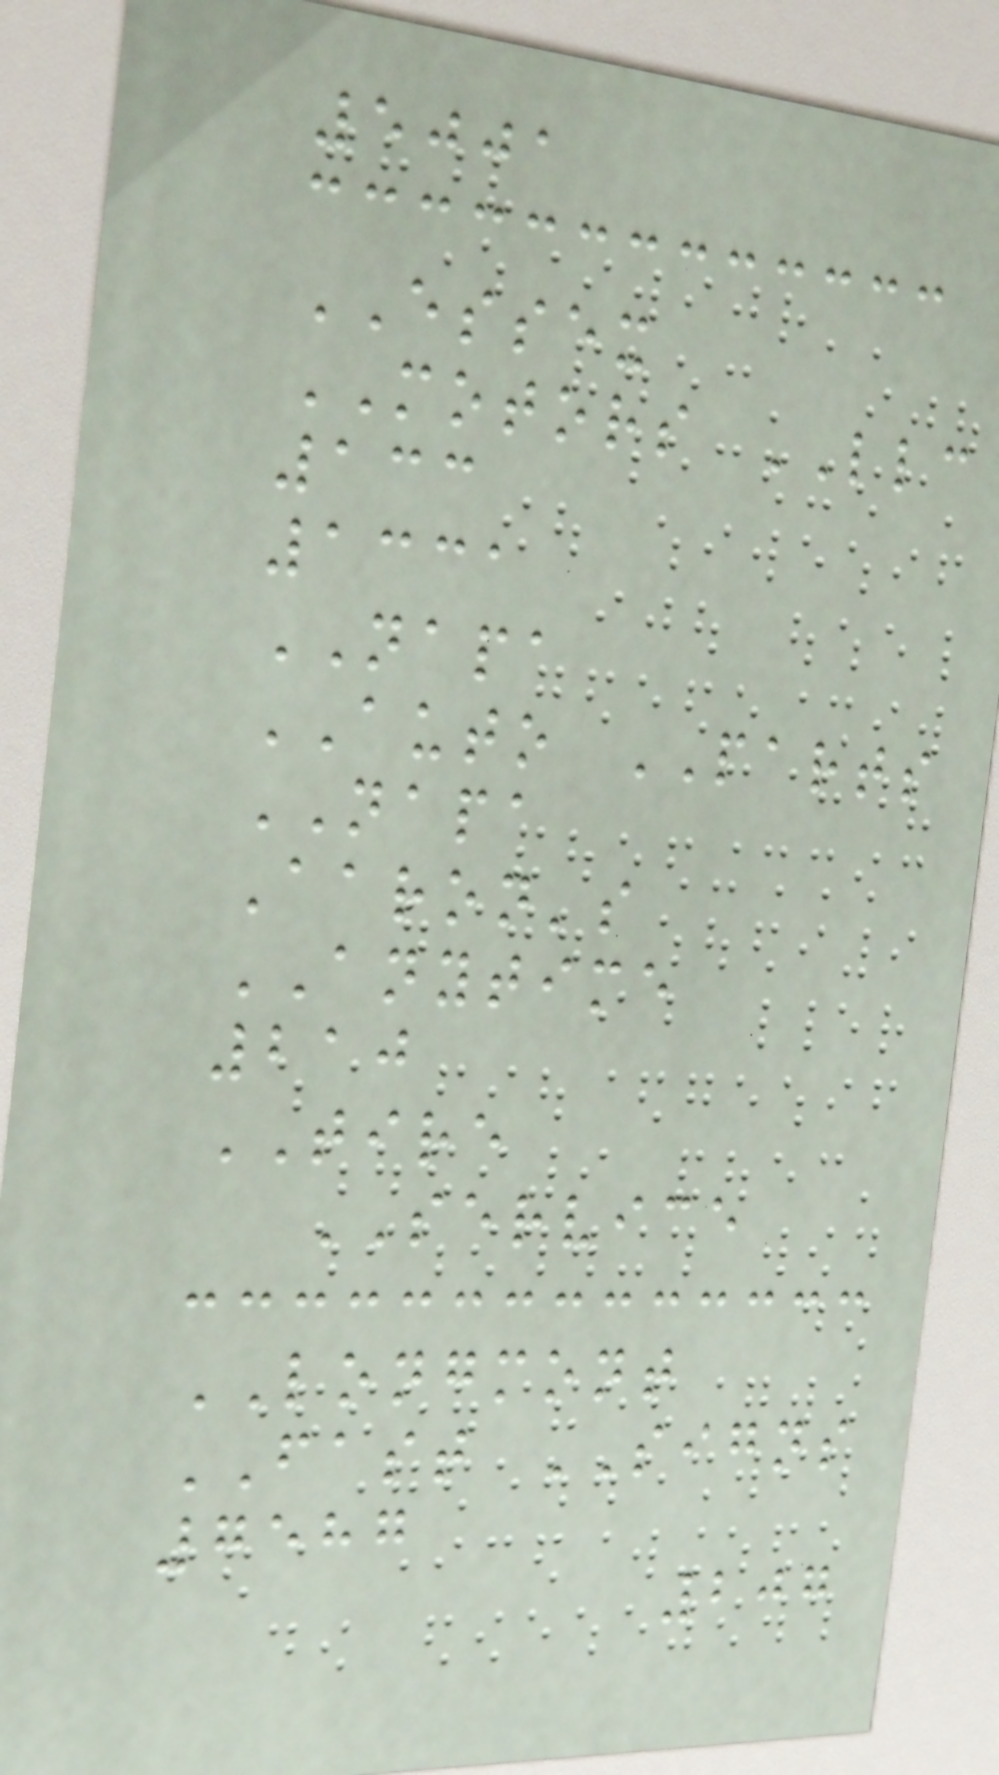5001
ESSEX
MOTORS LLC
133
1331
NAPA
AUTO PARTS
NAPA
Aaron's
ANYTIME
210
TIRE
SERVICE
LONGMONT
FAST SIGNS
7587
207
